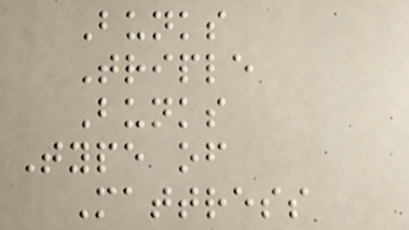Bunks
Triple
Bunks
Type of
Mattress
